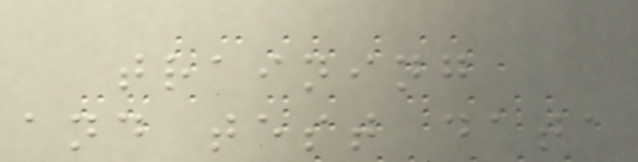training
and test data
